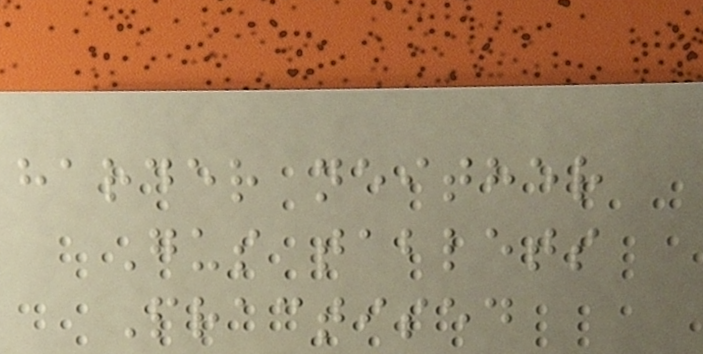harder neither
Gus tablets
Practised
